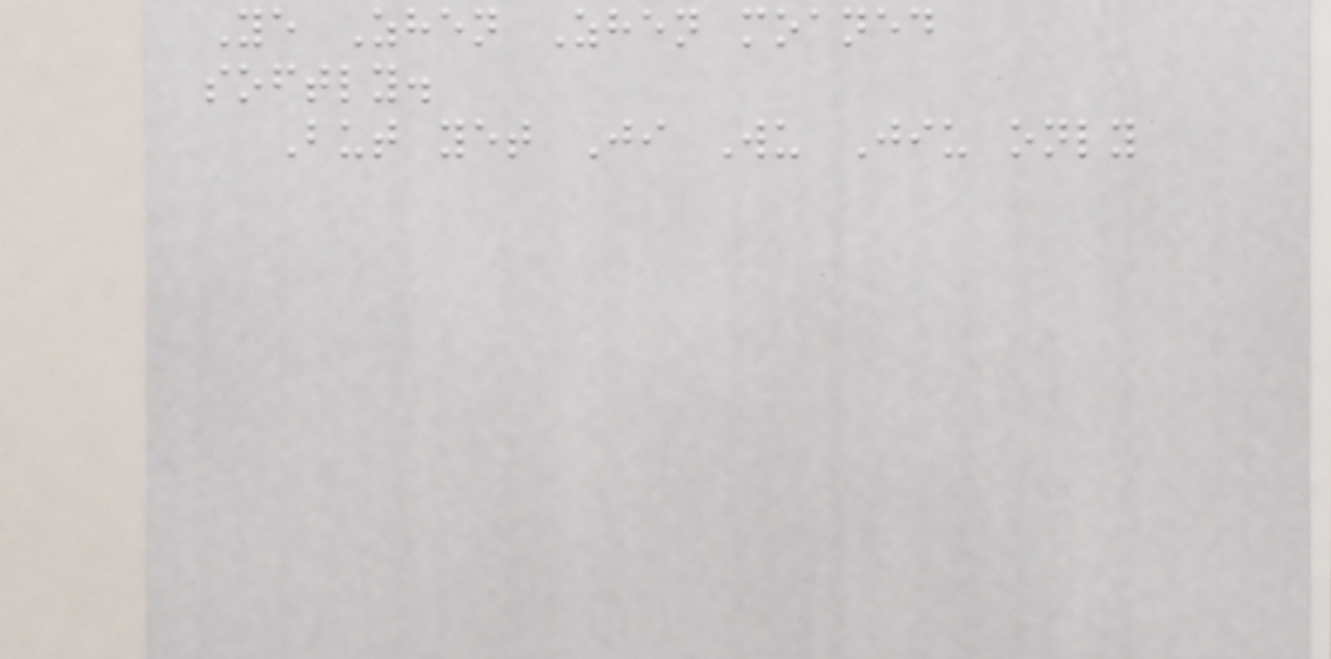Ye Zhen Zhen moaned
softly.
But yet Ji Wu Jiu only
